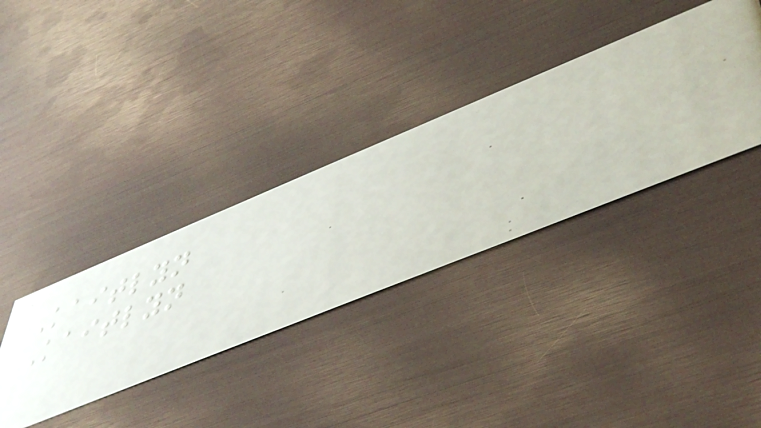Kaitlyn
Kaitlyn
